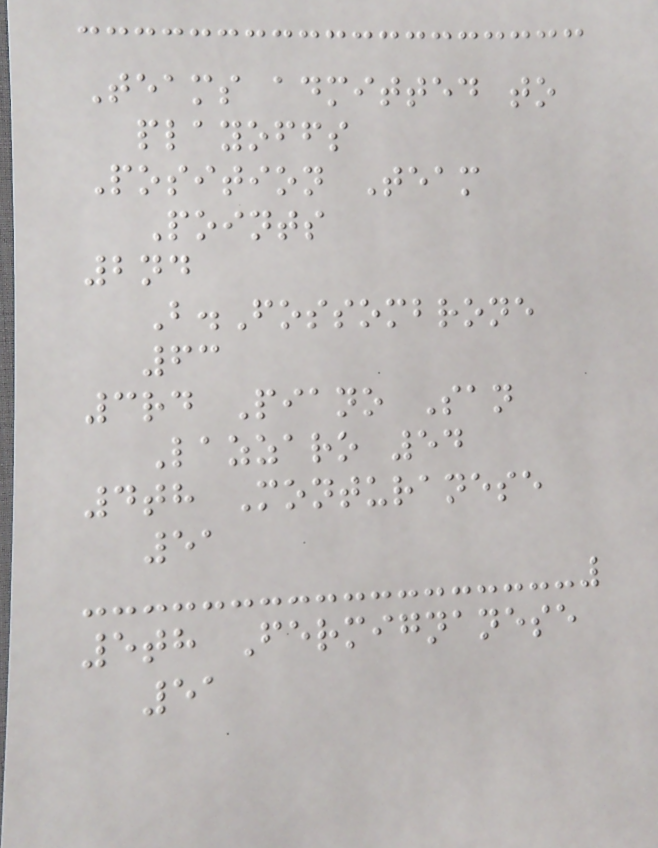Teams admitted to
playoffs
Position Team
Points
2nd
B.Fossombrone
63
3rd Piano San
Lazzaro 54
4th Monturanese
51
5th Fermignanese
51
